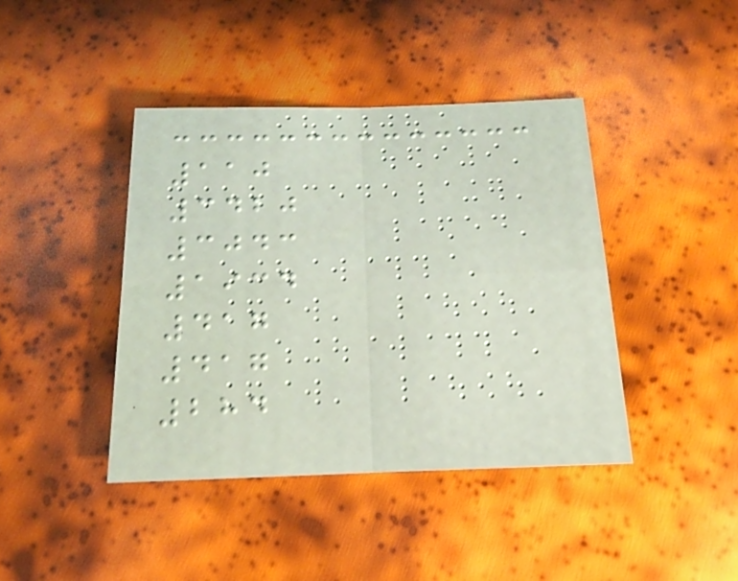110
3420
3043
1934
417
417
284
